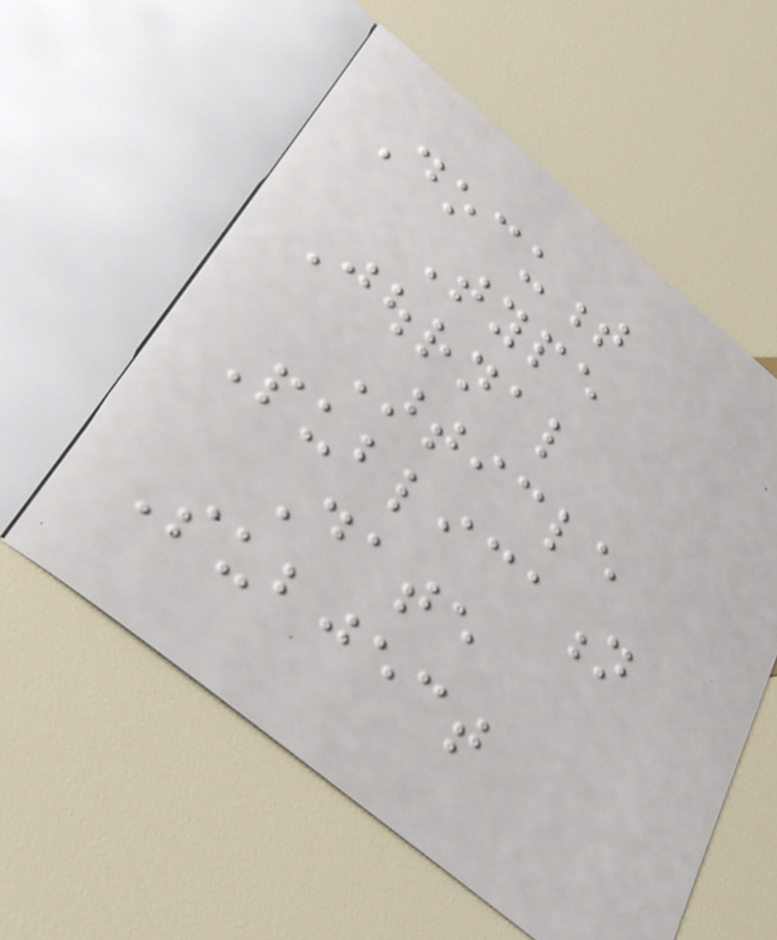Document
Type
Journal
Article
Publication
Date
Subject
